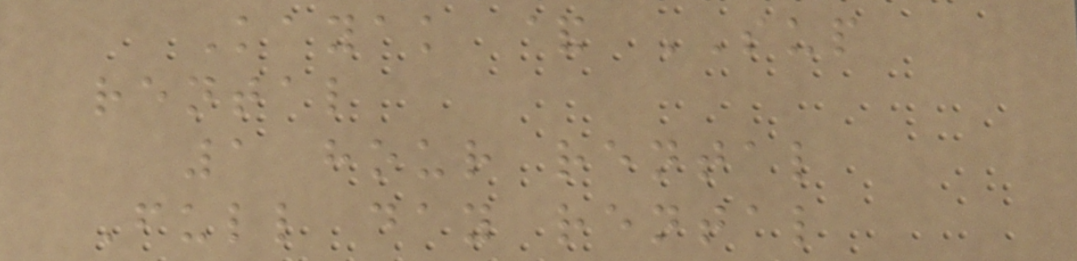Kayak & SUP
rental
1 hour rental
Full day rental
